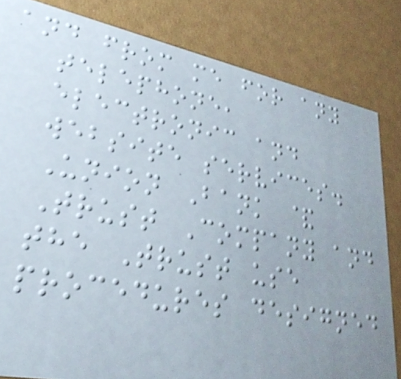and from me for any
telephone,
electronic and
website services.
Union Bank &
Trust Company and
the Trust use
procedures designed
